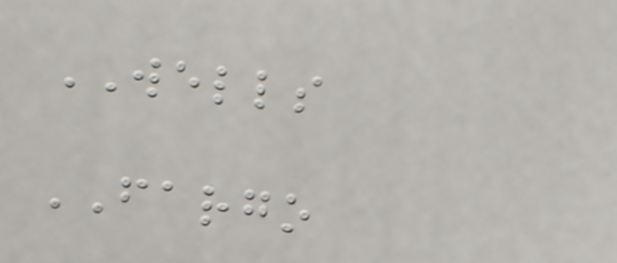WELLS
FARGO
